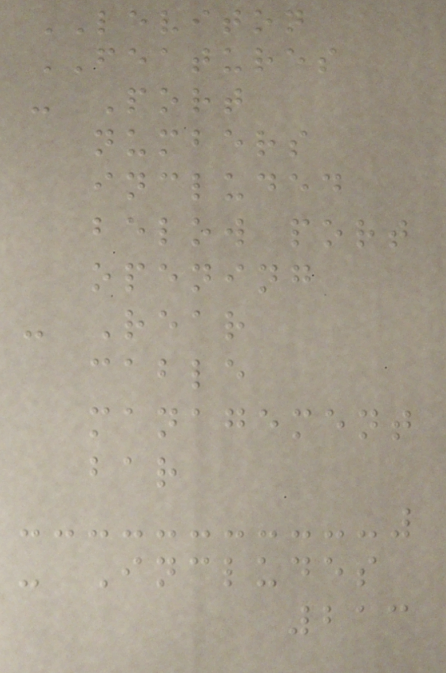LEVITON
FEATURES
- Port
numbers
included
below port
opening
- Rear
cable
management
bar
- Includes
213
